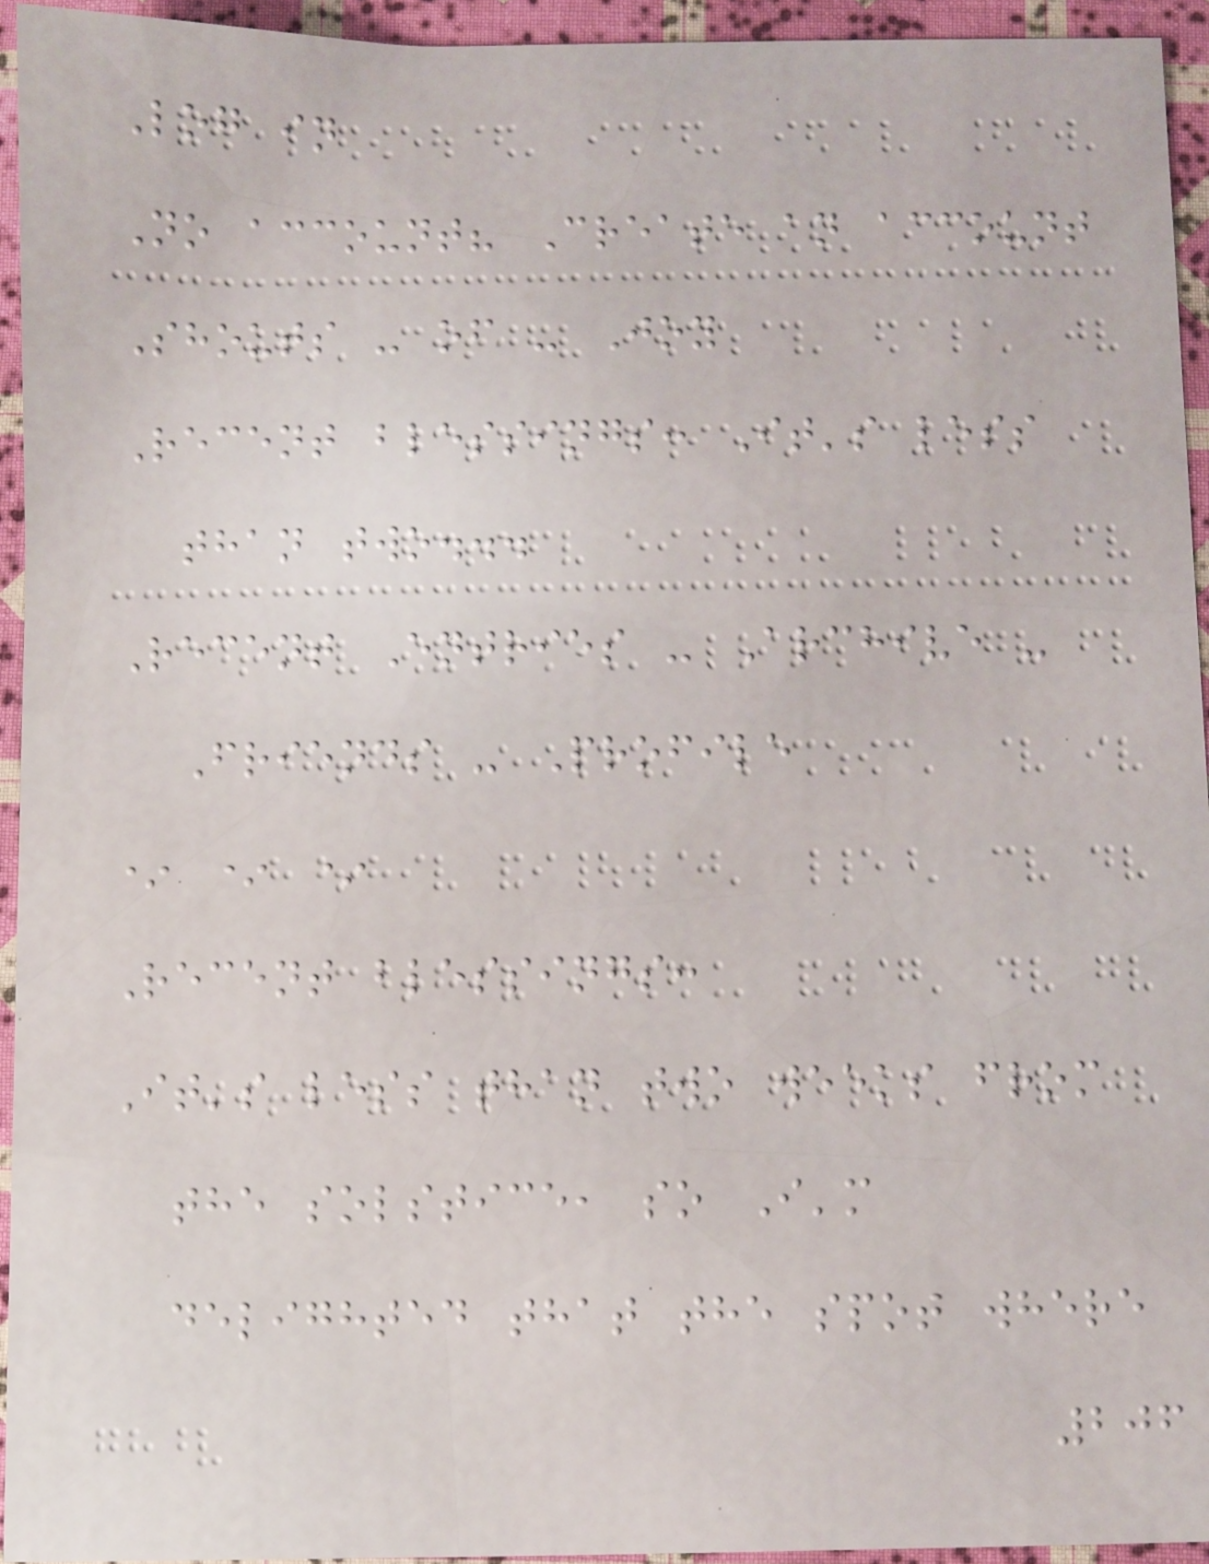Log in
No account? Create an account
Shouts - of - Joy
Recent blessings: It's less
than two...
Recent Entries - Archive -
Friends - Profile
* * *
Recent blessings:
It's less than two weeks from
the solstice, so I'm
delighted that the spot where
206
